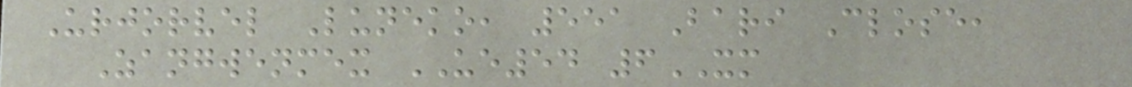Urjorvel Luneko, 551 Bari Close,
Zangwenmex UE54 6XM
